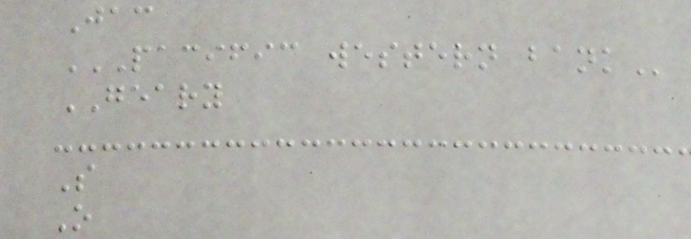Jac
PACIFIC WESTERN BANK
GEARY
S
O
